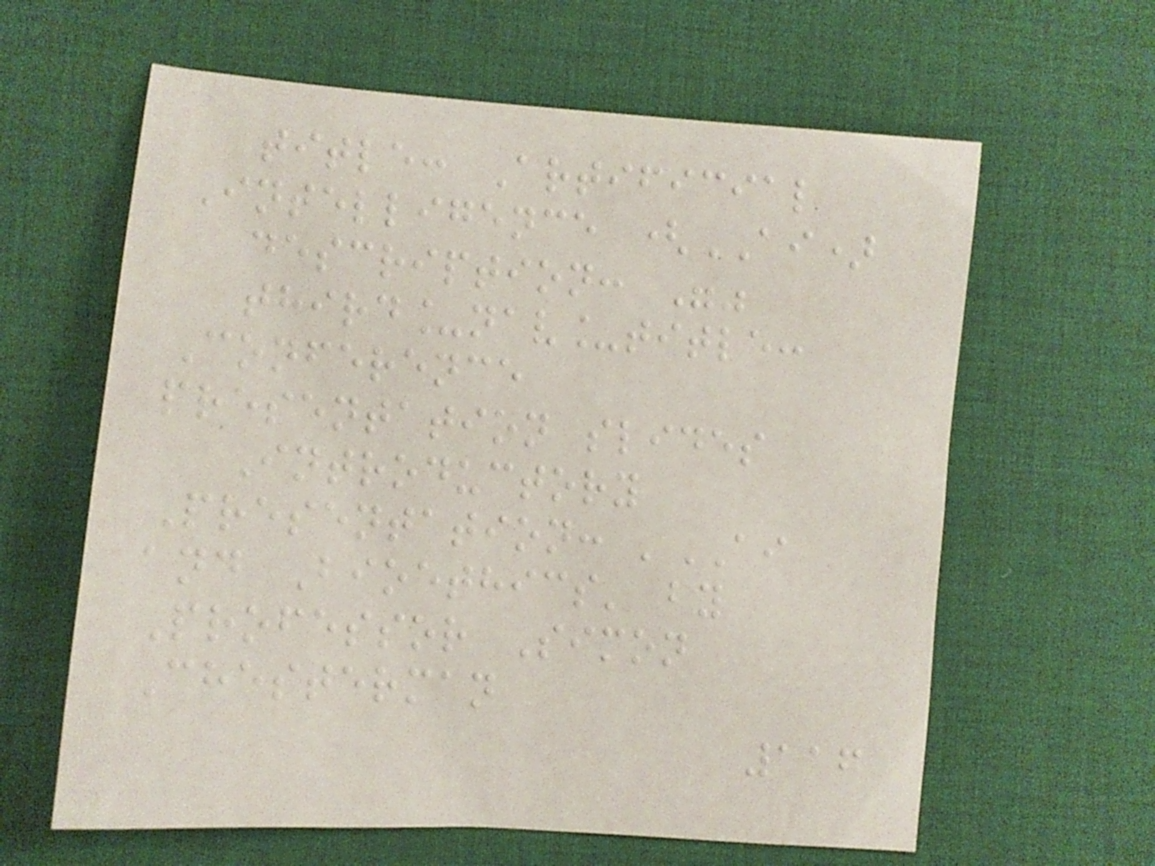title: Artificial
Intelligence (AI)
description: ""
third_nav_title:
Conference
presentation slides
Introductory
Presentation: 'AI
and Bioethics' by
Professor Simon
Chesterman
116
